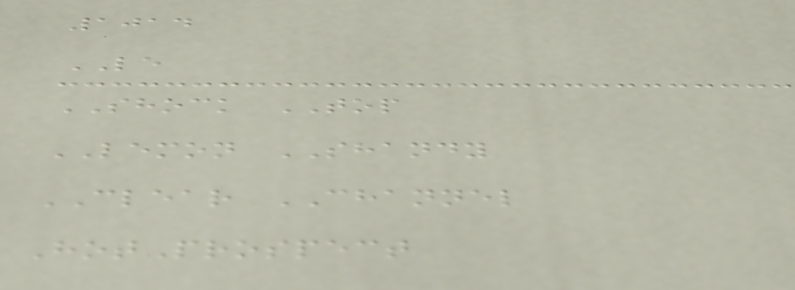1014
LE
SHOCK TOP
LEMON SHANDY
CLEAR CHANNEL
HotProspect
